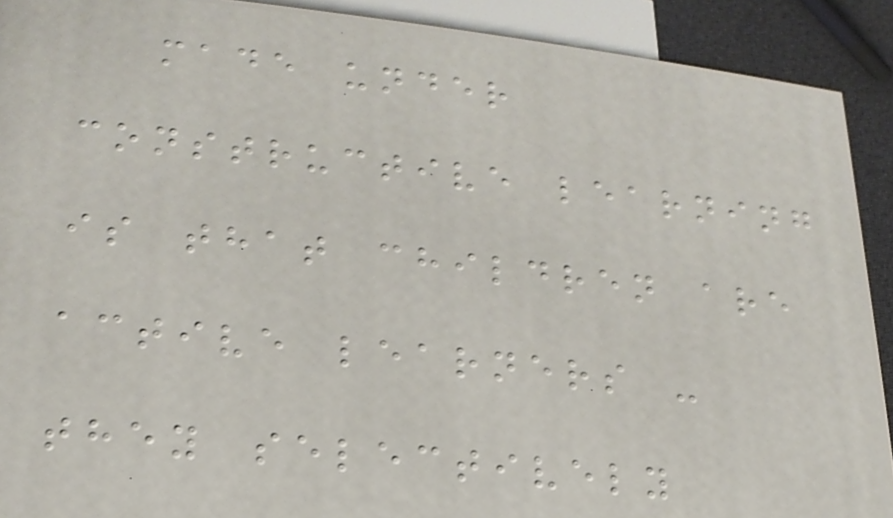made under
constructive learning
is that children are
active learners -
they selectively
